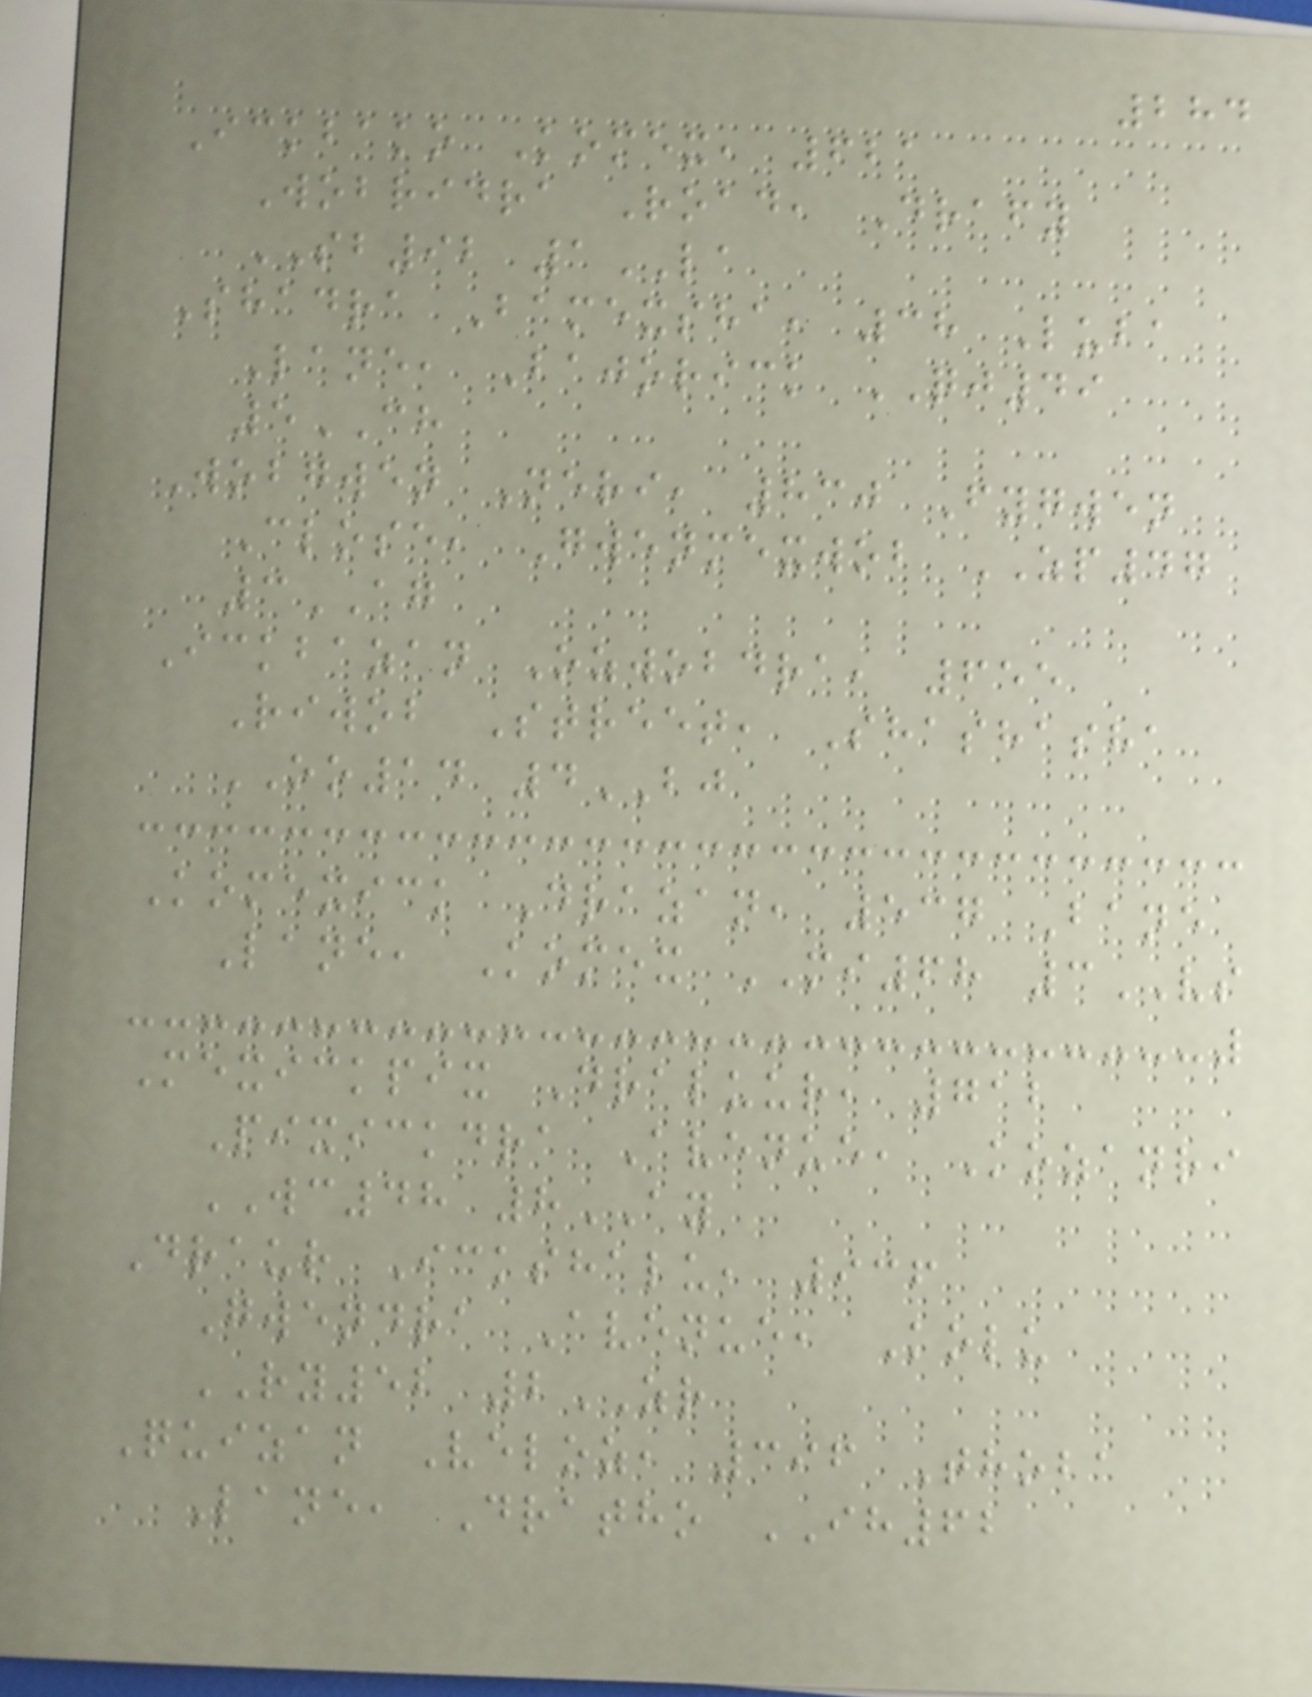284
Ickbako Komex, 621
Wobridra Road, Drafy
SB92 1LA
Shadra Bamexsha, 38 Luba
Lane, Bajorick QJ49
5CH
Wobgwen Neri, 830 Fygwen
Close, Gwenmexwob ZP47
3AG
Ickbazan Ozwobdra, 655
Riwob Street, Shashasha
OO14 4BJ
Komexick Drazan, 537 Bane
Lane, Komex MI68 3VS
Mexickpix Draluur, 712
Pixickdra Avenue, Kozanri
WC48 8AY
Draur Ickshalu, 936
Gwendra Avenue, Kolu
RY52 2ZR
Quizan Veloz, 396 Thoba
Lane, Dratho IH62
